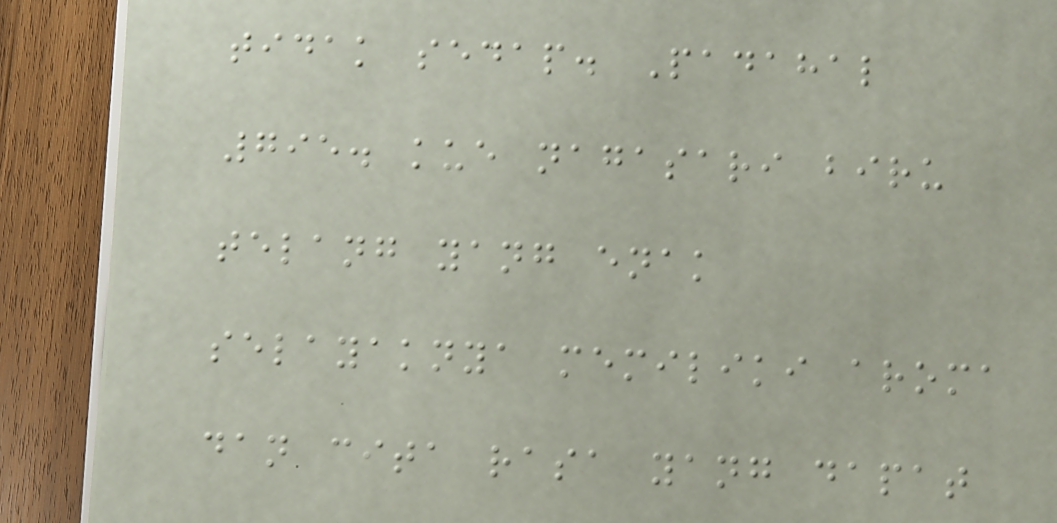tidak sedap. Padahal
795. kue nagasari biru
telang yang enak
selayaknya memiliki aroma
dan cita rasa yang dapat
